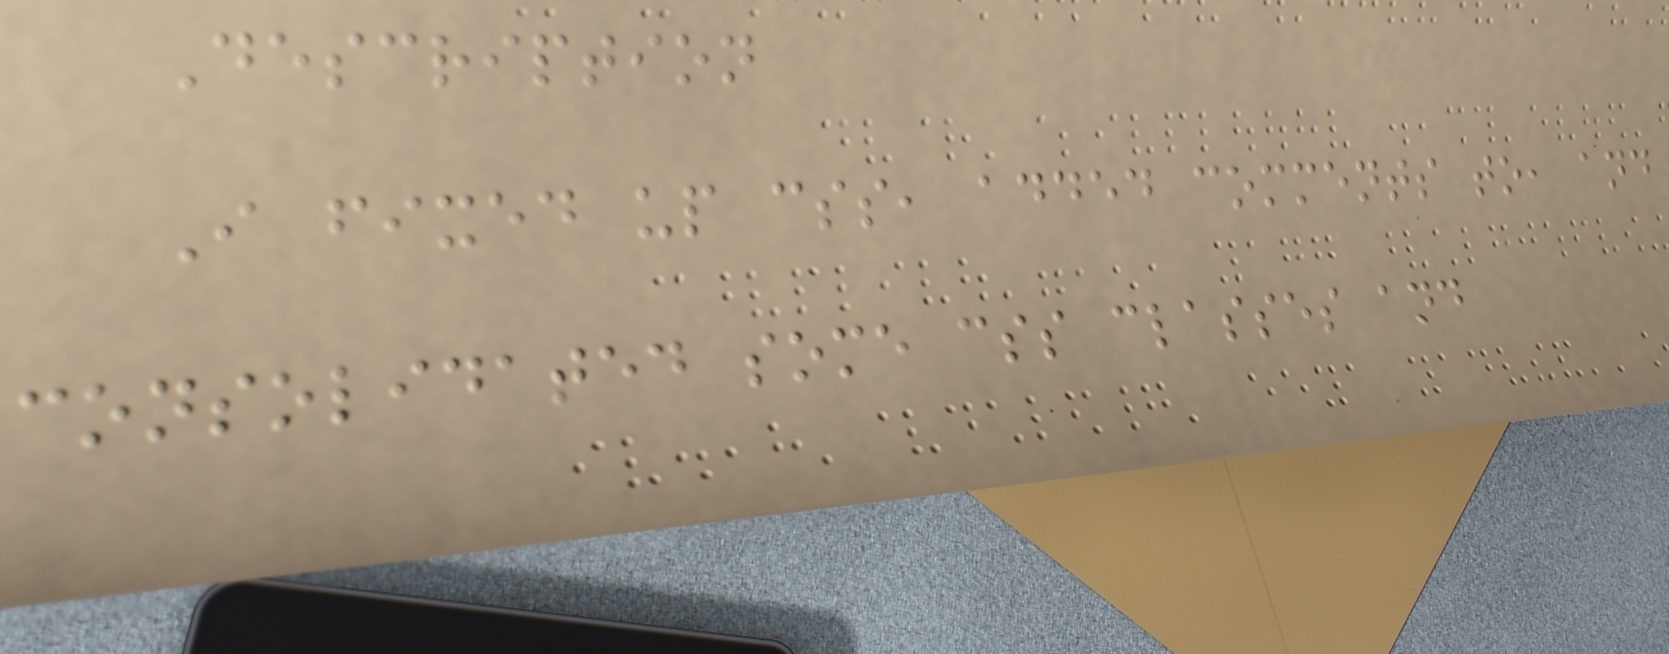Description
I fixed up css, added comments to, and
consolidated some css classes and
